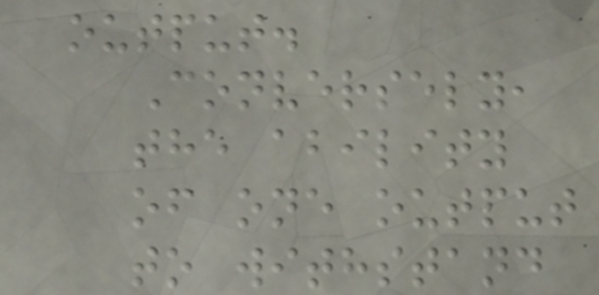output.
Conversely,
the ability
of one output
to withstand
